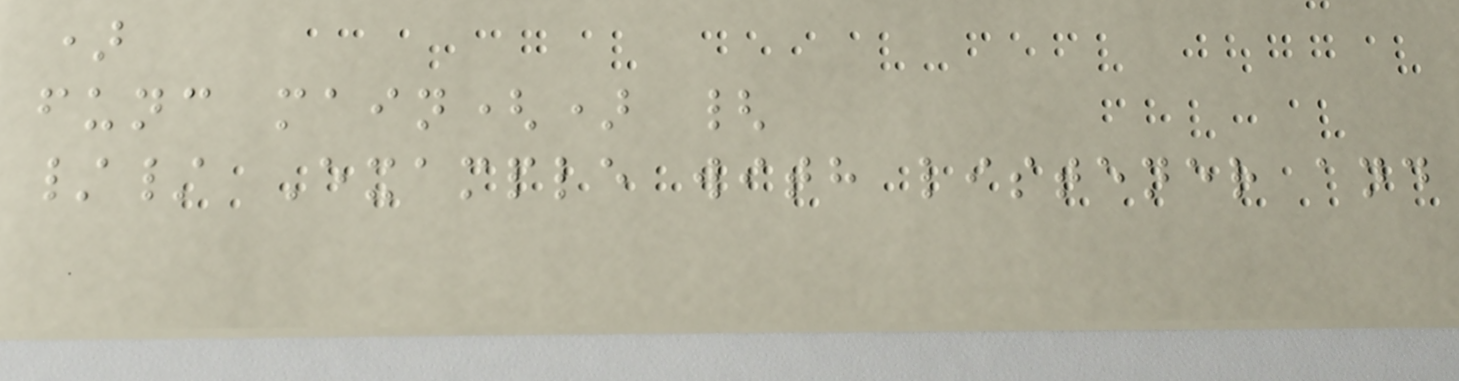)
func main() {
// Example with listener and
